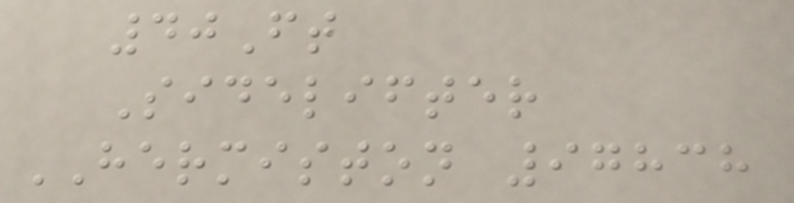40Ft
Sidelifter
HERMISTON 97838
